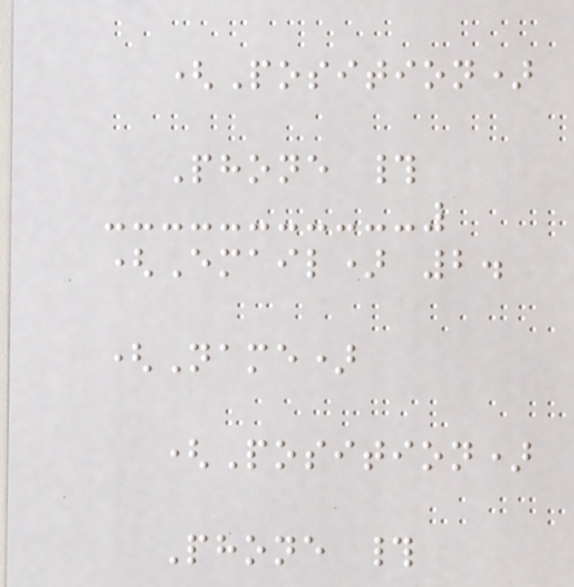(Position)
Phone #
(Email) 2.
(Name)
(Position)
Phone #
